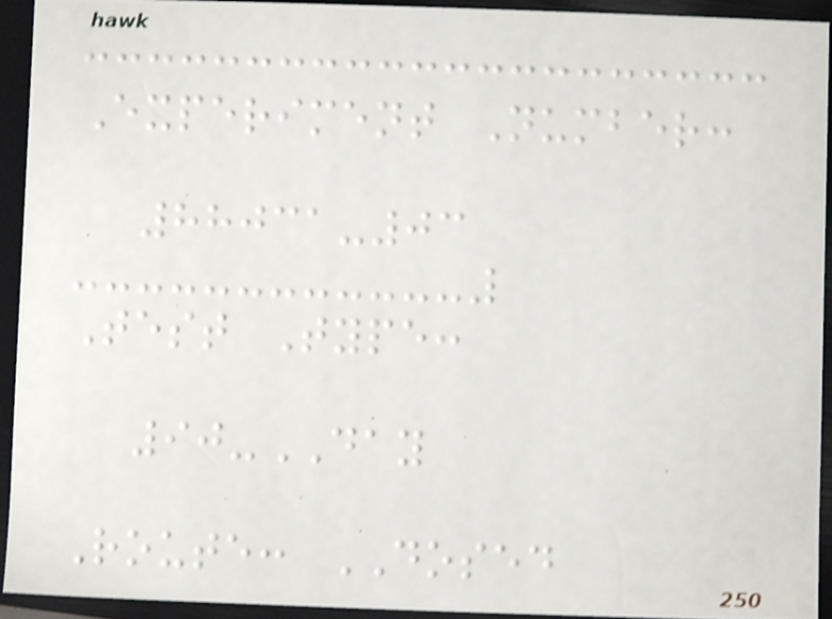Experiment Number:
88031-03
Test Type:
90-DAY
Route: DOSED
